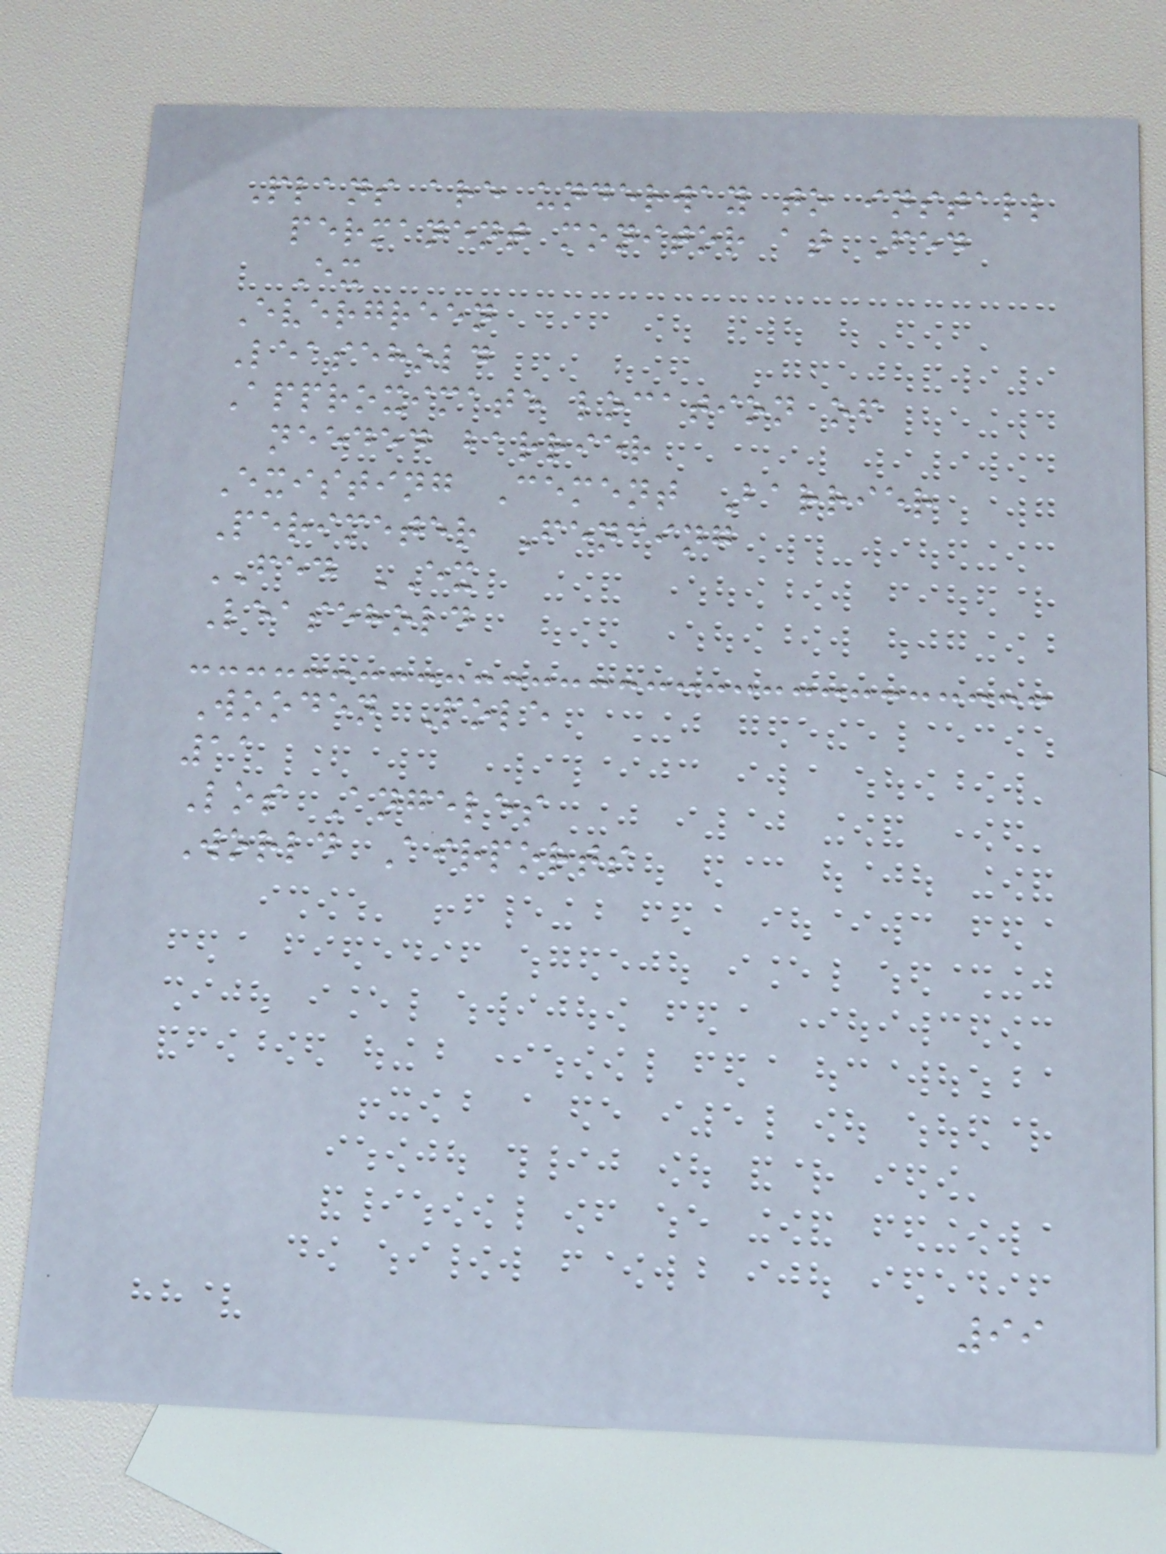Plans are underway to install
permanent monitor at Fed
Ex
Evergreen
Leasehold
Approximate location of
needed barrier
Existing Cement Barrier
Perimeter Fencing
FED EX
Leasehold
Wooden Pole
11
Los Angeles
World Airports
99
